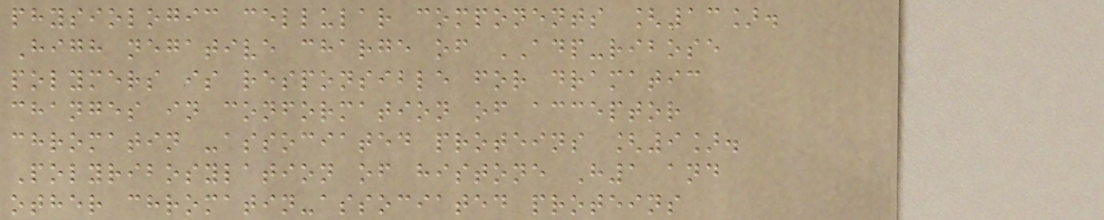physiologic cellular components [13].
High negative charge of ADP-ribose
polymers is responsible for dramatic
changes in conformation of acceptor
chromatin -associated proteins [9].
Polyribosylation of histone H1 and
other chromatin-associated proteins
